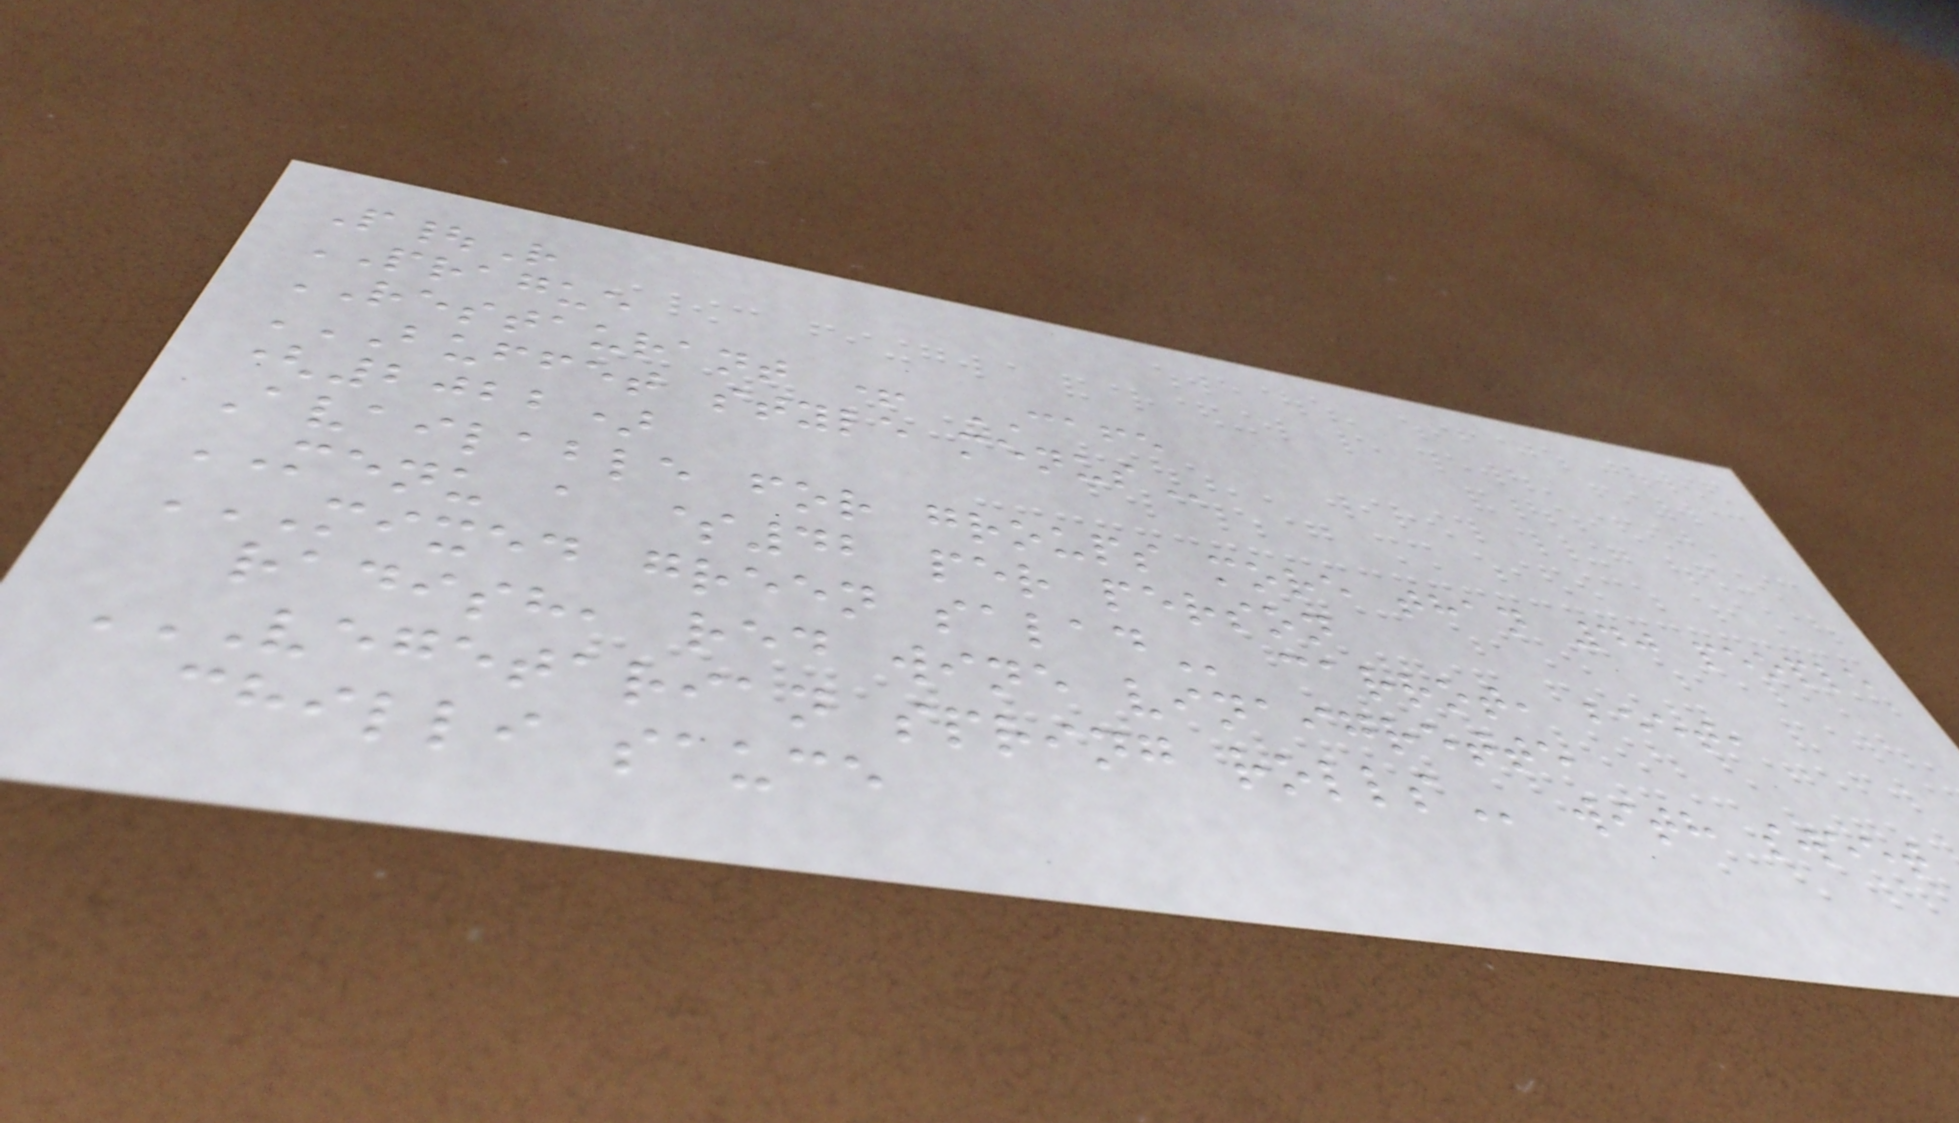P|R
PRAGUE
RESTAURANT + CAFE
BUFFET STYLE MENUS
(2022)
Available for groups more than 40 people
MENU a $42 per person
MIXED GREEN SALAD carrot, beet,
radish, red wine vinaigrette
VEGETARIAN SPRING ROLLS with sweet
chilli sauce
